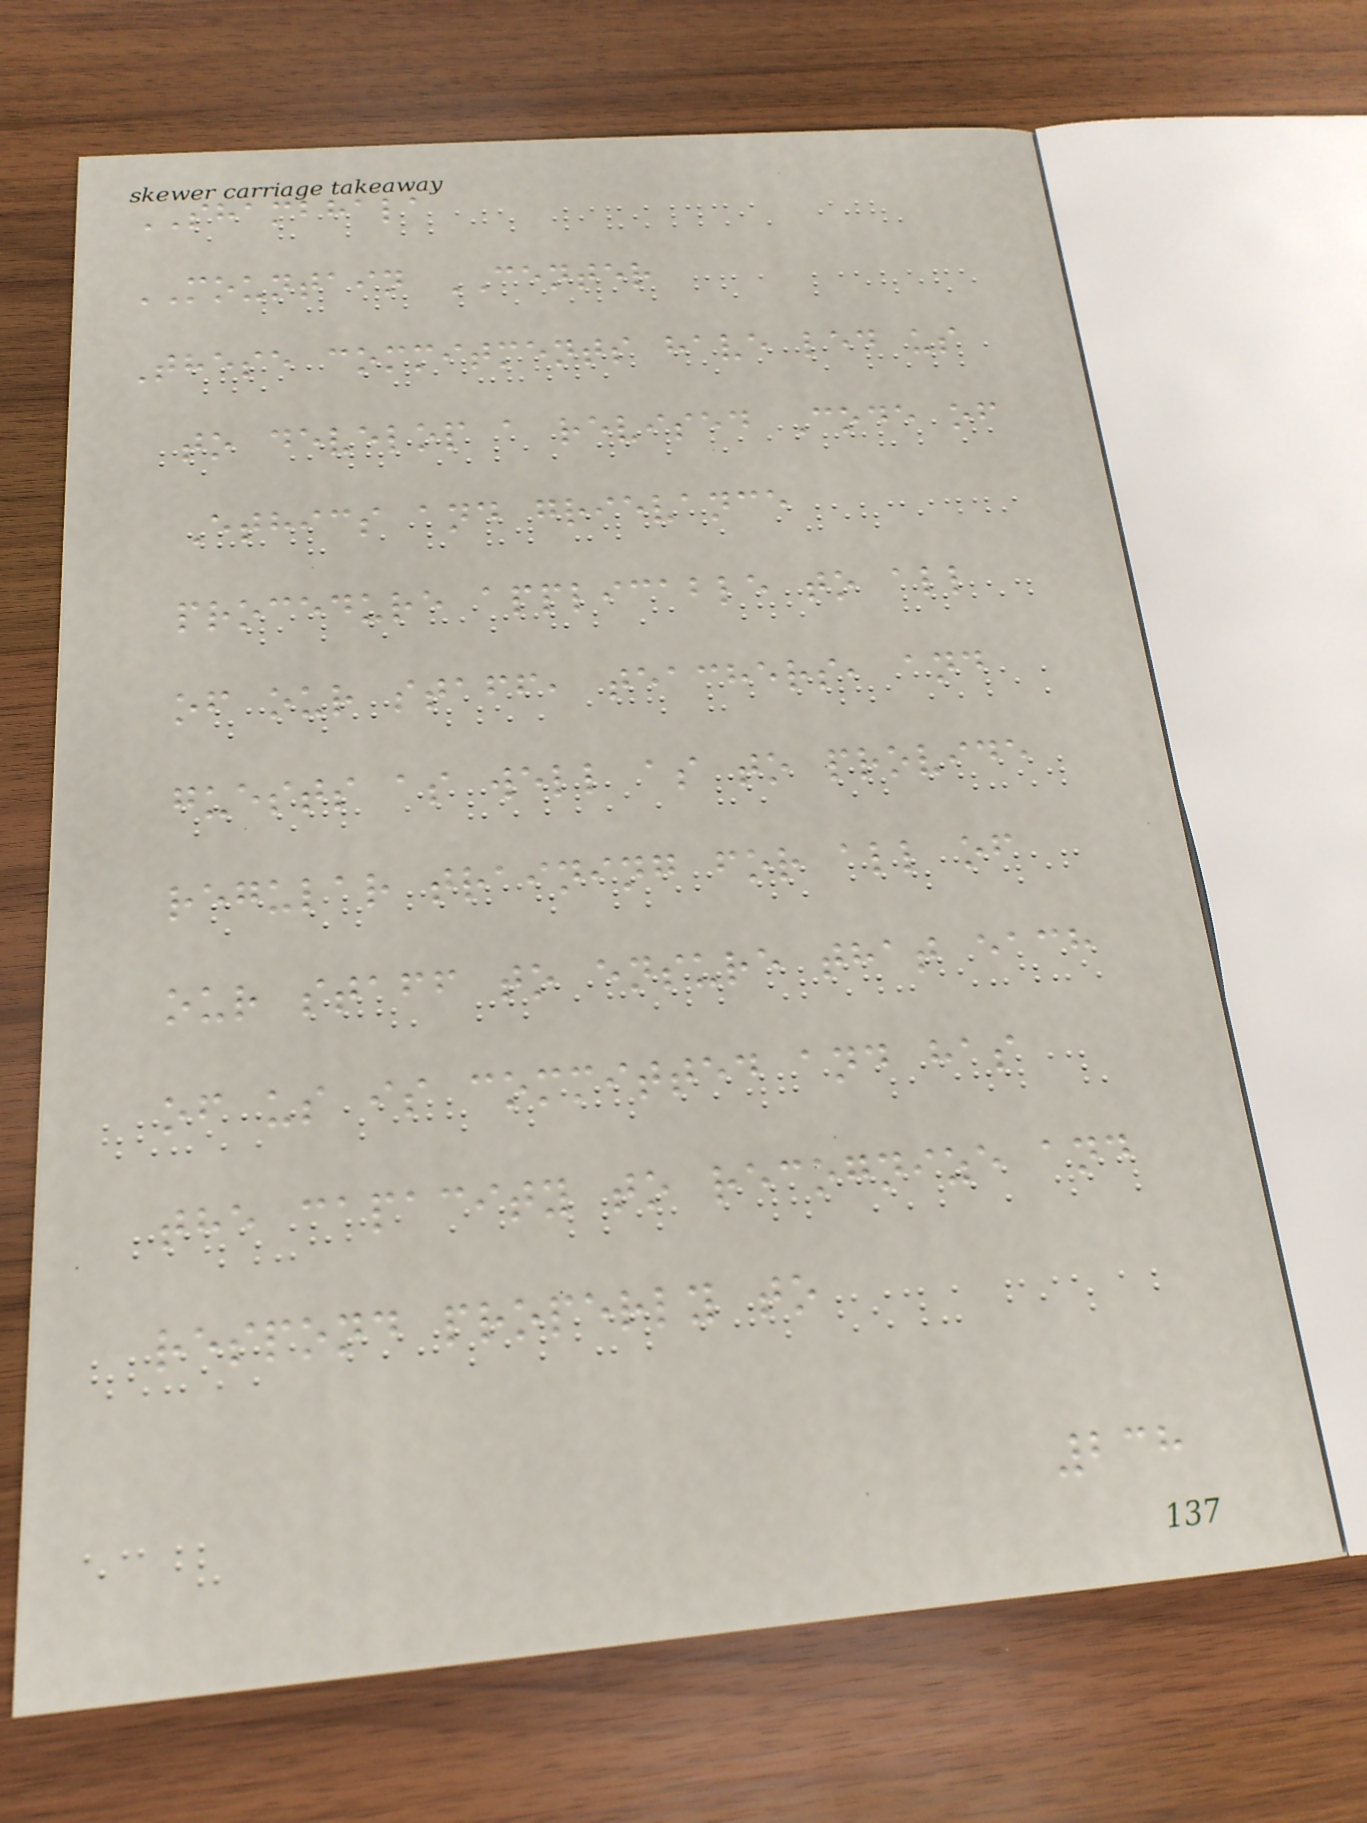SHAMBHALA
MOUNTAIN CENTER
These commitments have led us
to develop a revised Code of
Ethics and grievance
procedure applicable to all
of our staff, teachers, and
guests as well as to provide
regular training for all of
our staff to ensure that each
of us is committed and has
the capacity to recognize and
respond properly to
238
